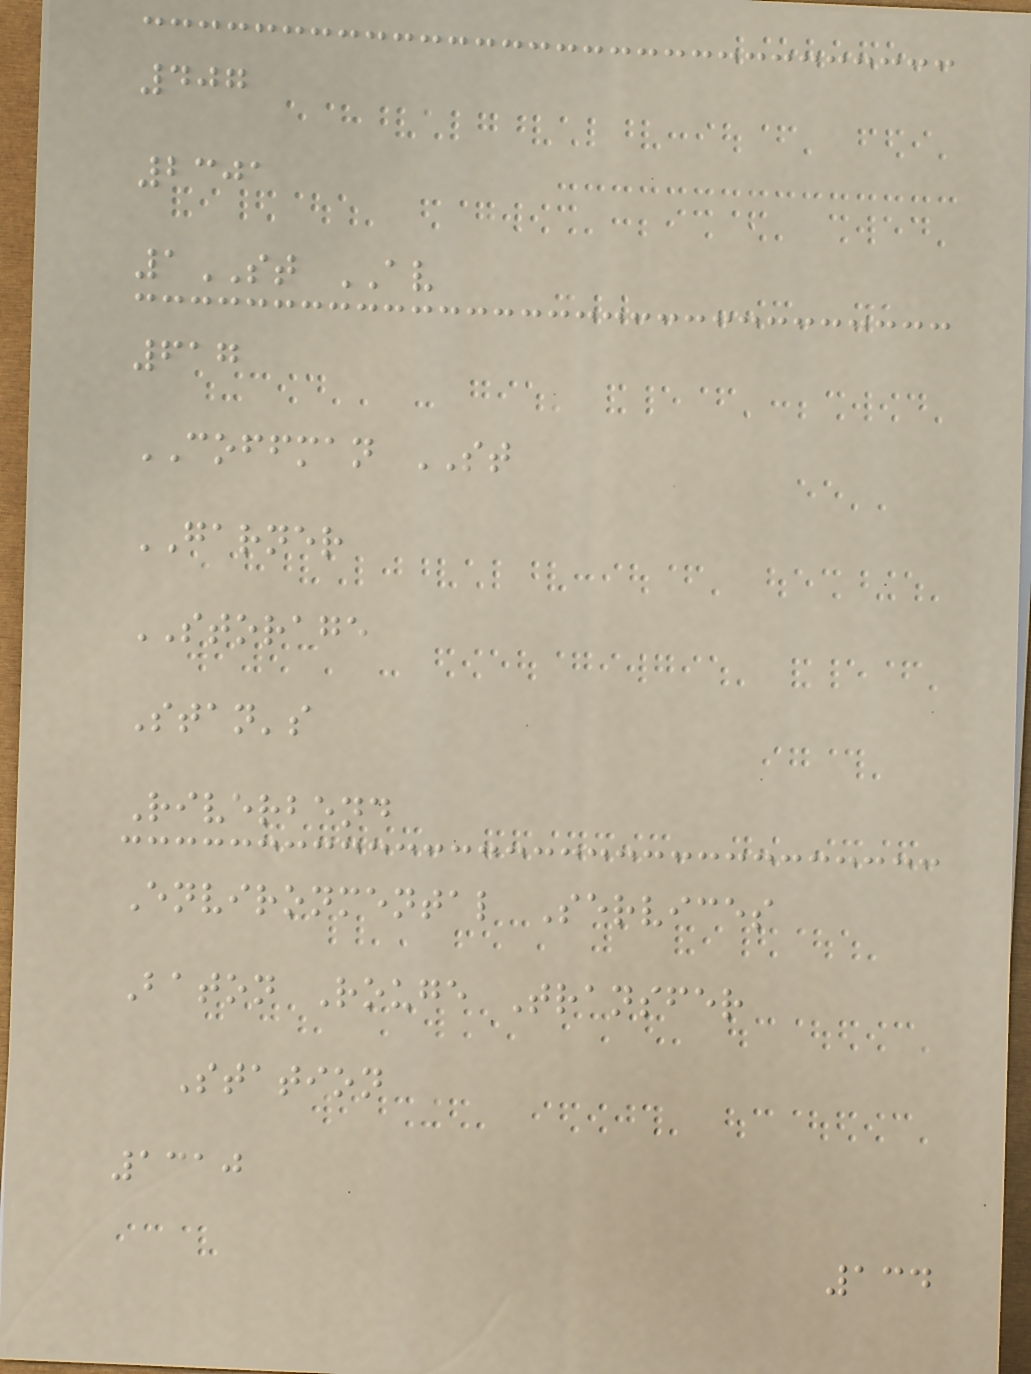407
2301
1ST AV
617
COFFMAN ST
GARNER
STORAGE
Stan's
Riverbend
Environmental Services
Baton Rouge Transfer
Station
1310
134
